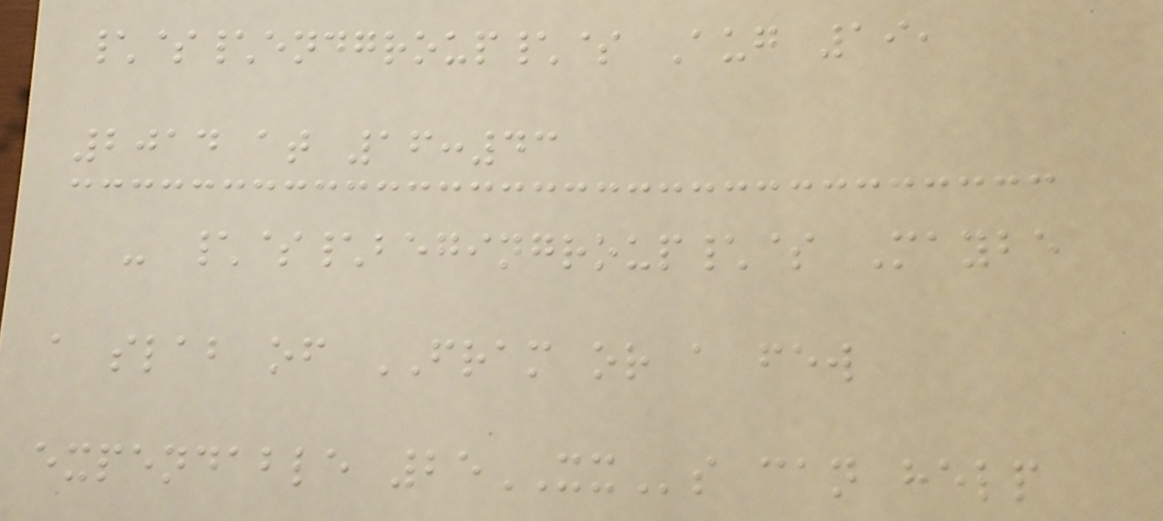\$\endgroup\$ Aug 19,
2014 at 16:43
- \$\begingroup\$ Maybe
a slab of FRAM or a few
expendable 25XXs can help
